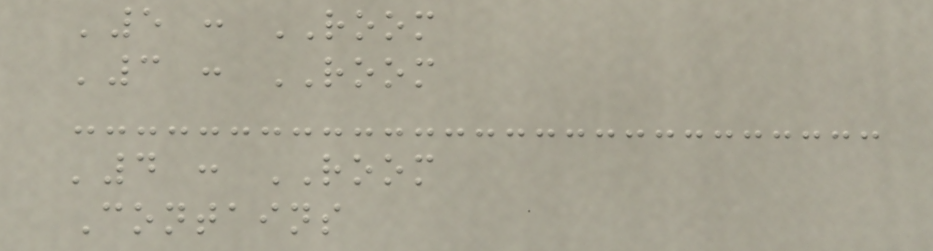'5 : ROOM
'3 : ROOM
'4 : ROOM
Contains
